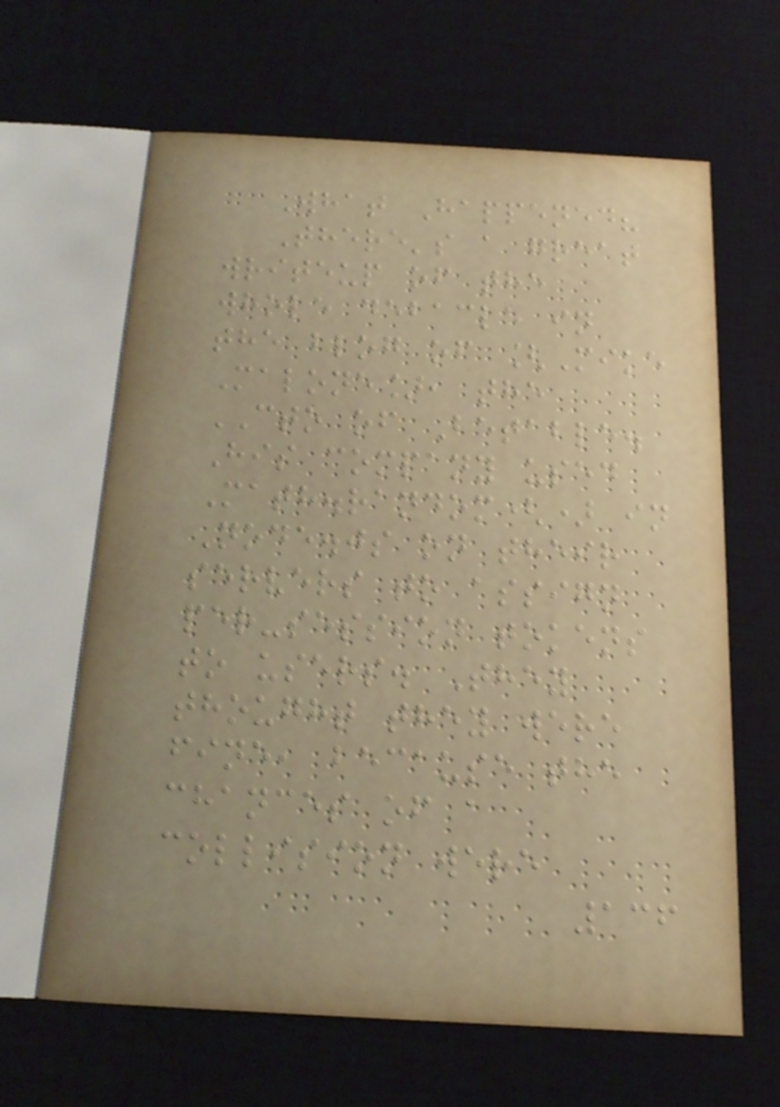What Happened?
There's a great
writeup of the
whole debacle in
the blog of [Mike
Malone], the
CTO of Betable.
His company used
Math.random() in
Node.js on their
servers to assign
per-session tokens
to users. They
thought they were
fine, because the
chances of a
collision were
136
